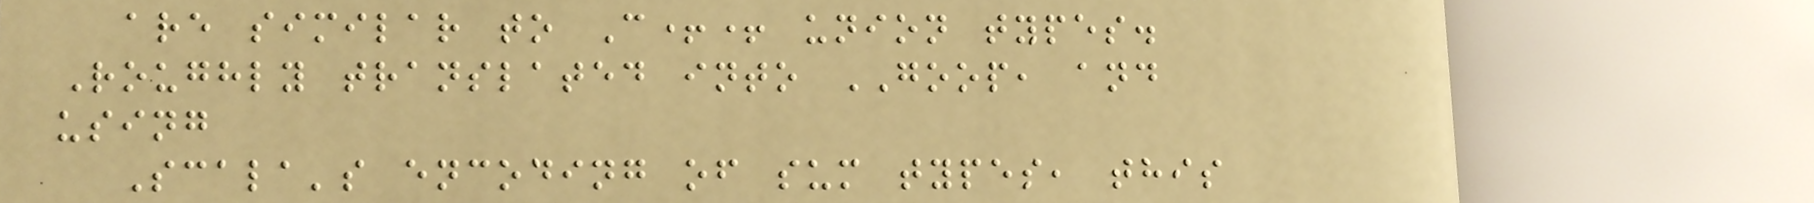are similar to C++ union types.
Roughly translated into GOOP, and
using
Scala's encoding of sum types, this
